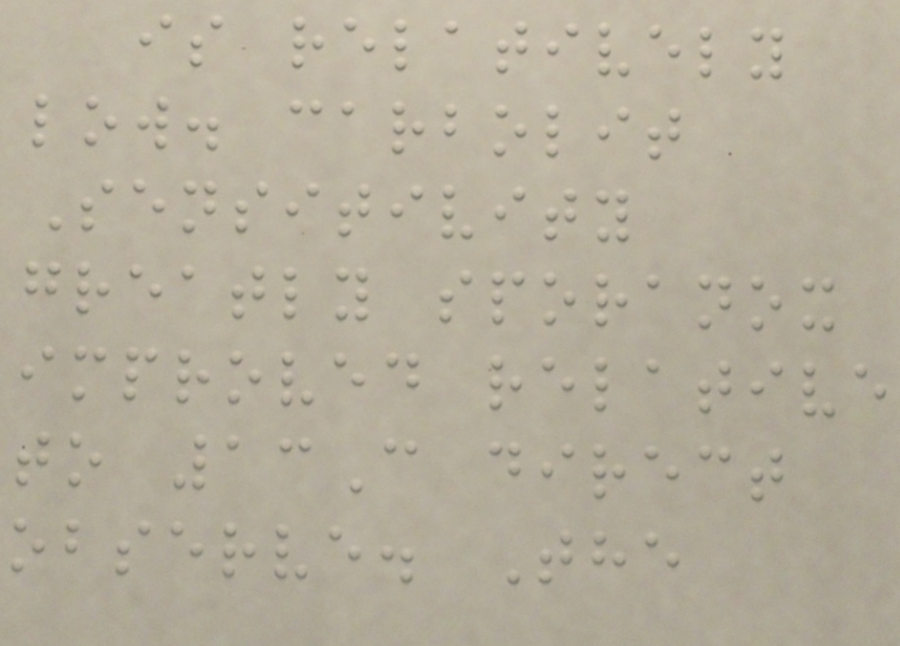is relatively
low. carbolit
Sensitivity
greatly sporanox
improved relative
to 13C direct
observe. The
